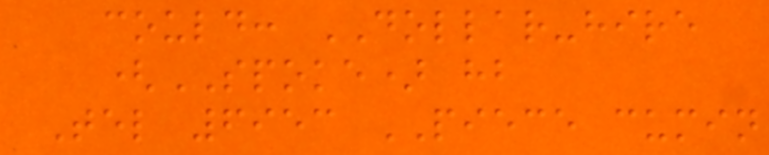could: DOLLAR-hire
(SPOKE) hb
Tel 6953 PIECE cumin
